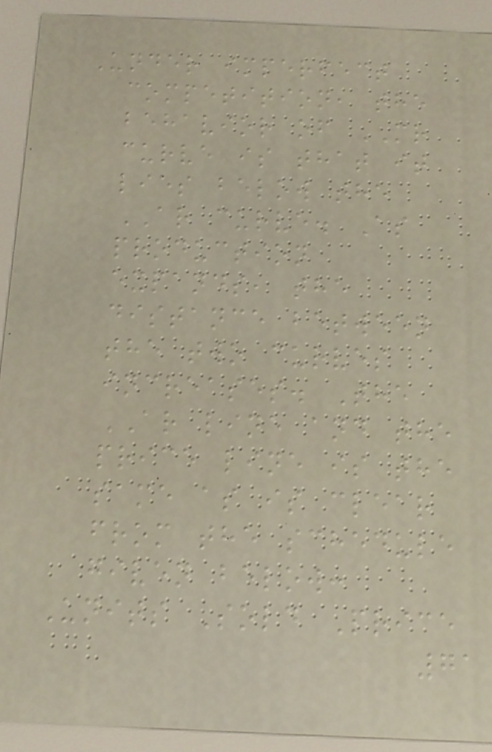Under imperfect
competition, the
behavior of MR
curve is that it
lies below the
AR curve. As
production
expands, the
distance between
the two curves
increases. The
AR line and the
price line is the
same as is clear
from the schedule
given below:
Units Sold Price
71
